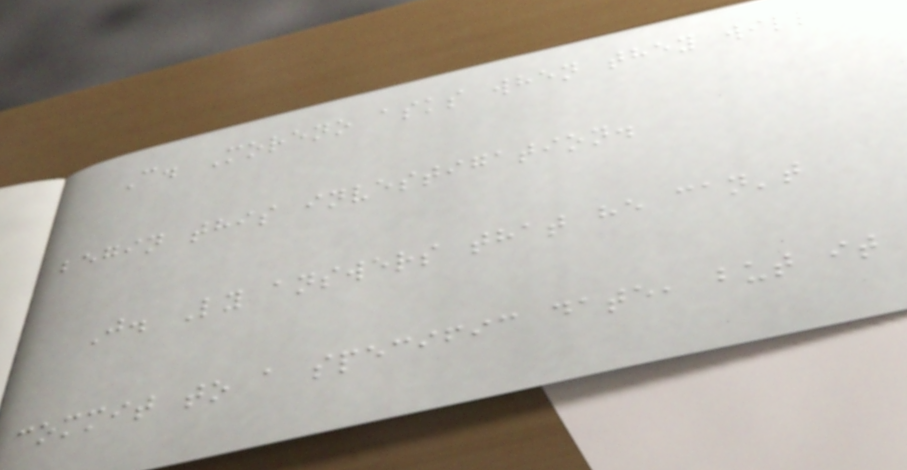C. Moreno asks when they will
begin this investigation.
J. Ly answers that he can't
commit to a specific date, but it
